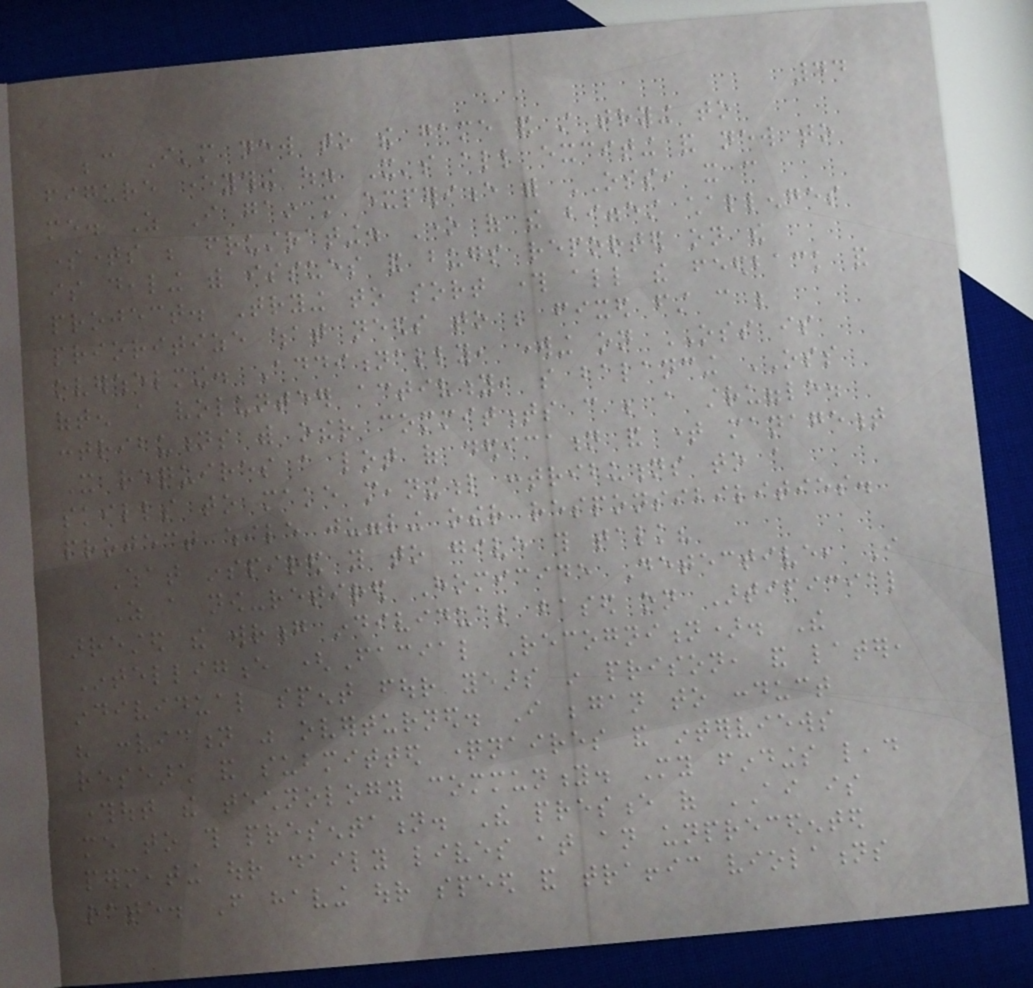44
because I'm new to the game and still trying to
figure everything out. It's all exciting and new to
me. As I gain more experience with OSS, it can
sometimes be frustrating. One of the biggest challenges
is dealing with issues and bugs reported on the
project. Trying to sort through all the feedback and
prioritize what needs to be fixed first can be
overwhelming. Additionally, working on OSS is
often a volunteer activity, so balancing OSS
contributions with other commitments can be a struggle.
It requires a lot of dedication and time management
skills to make meaningful contributions to a
project while juggling other responsibilities.
What inspired you to give this talk?
As a now-retired Homicide Detective, I
arrested the wrong individual based on Artificial
Intelligence (Facial Recognition). The
individual spent four years in prison, and later,
his conviction was overturned. I began to conduct
research and submitted questionnaires and interviews
throughout the technology community. My findings lead
me to this presentation. The presence of AI is
permeating our daily lives at an unprecedented
rate. From having our speed and traffic violations
